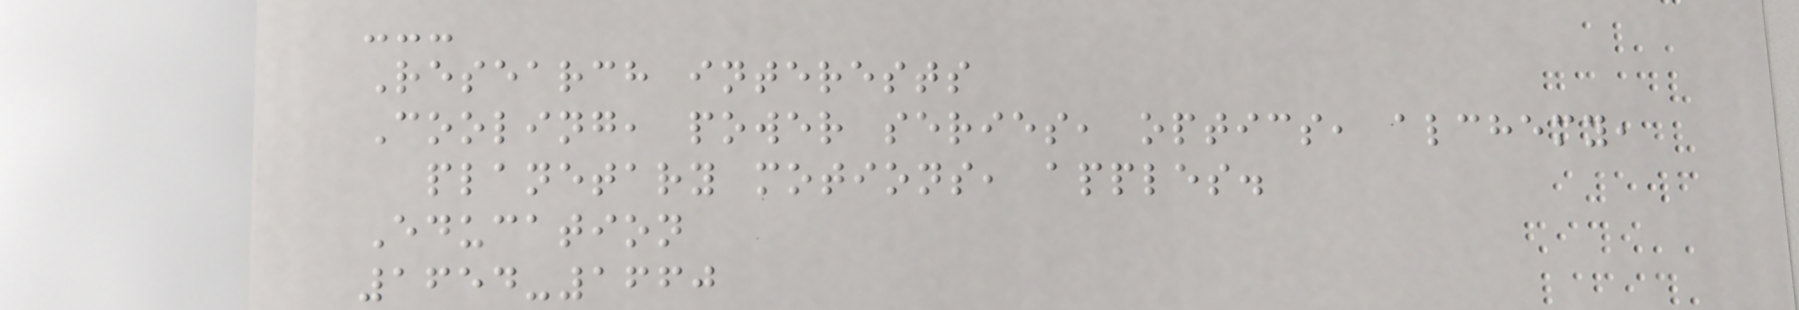---
Research interests
Cooling, power series, optics, alchemy,
planetary motions, apples.
Education
1654-1660
